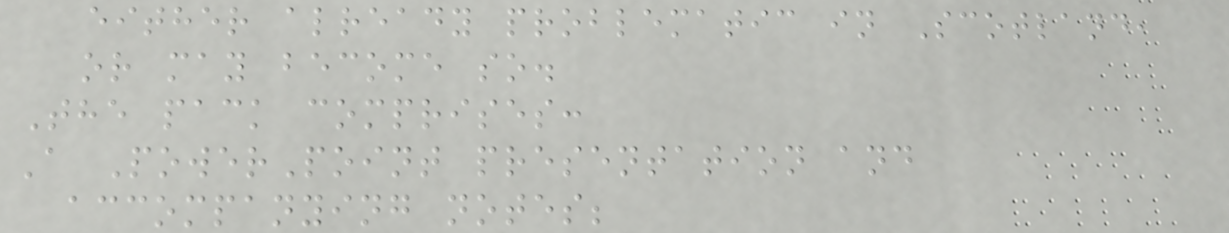either already problematic in Scotland,
or may become so.
The pack comprises:
A PowerPoint presentation and
accompanying notes;
